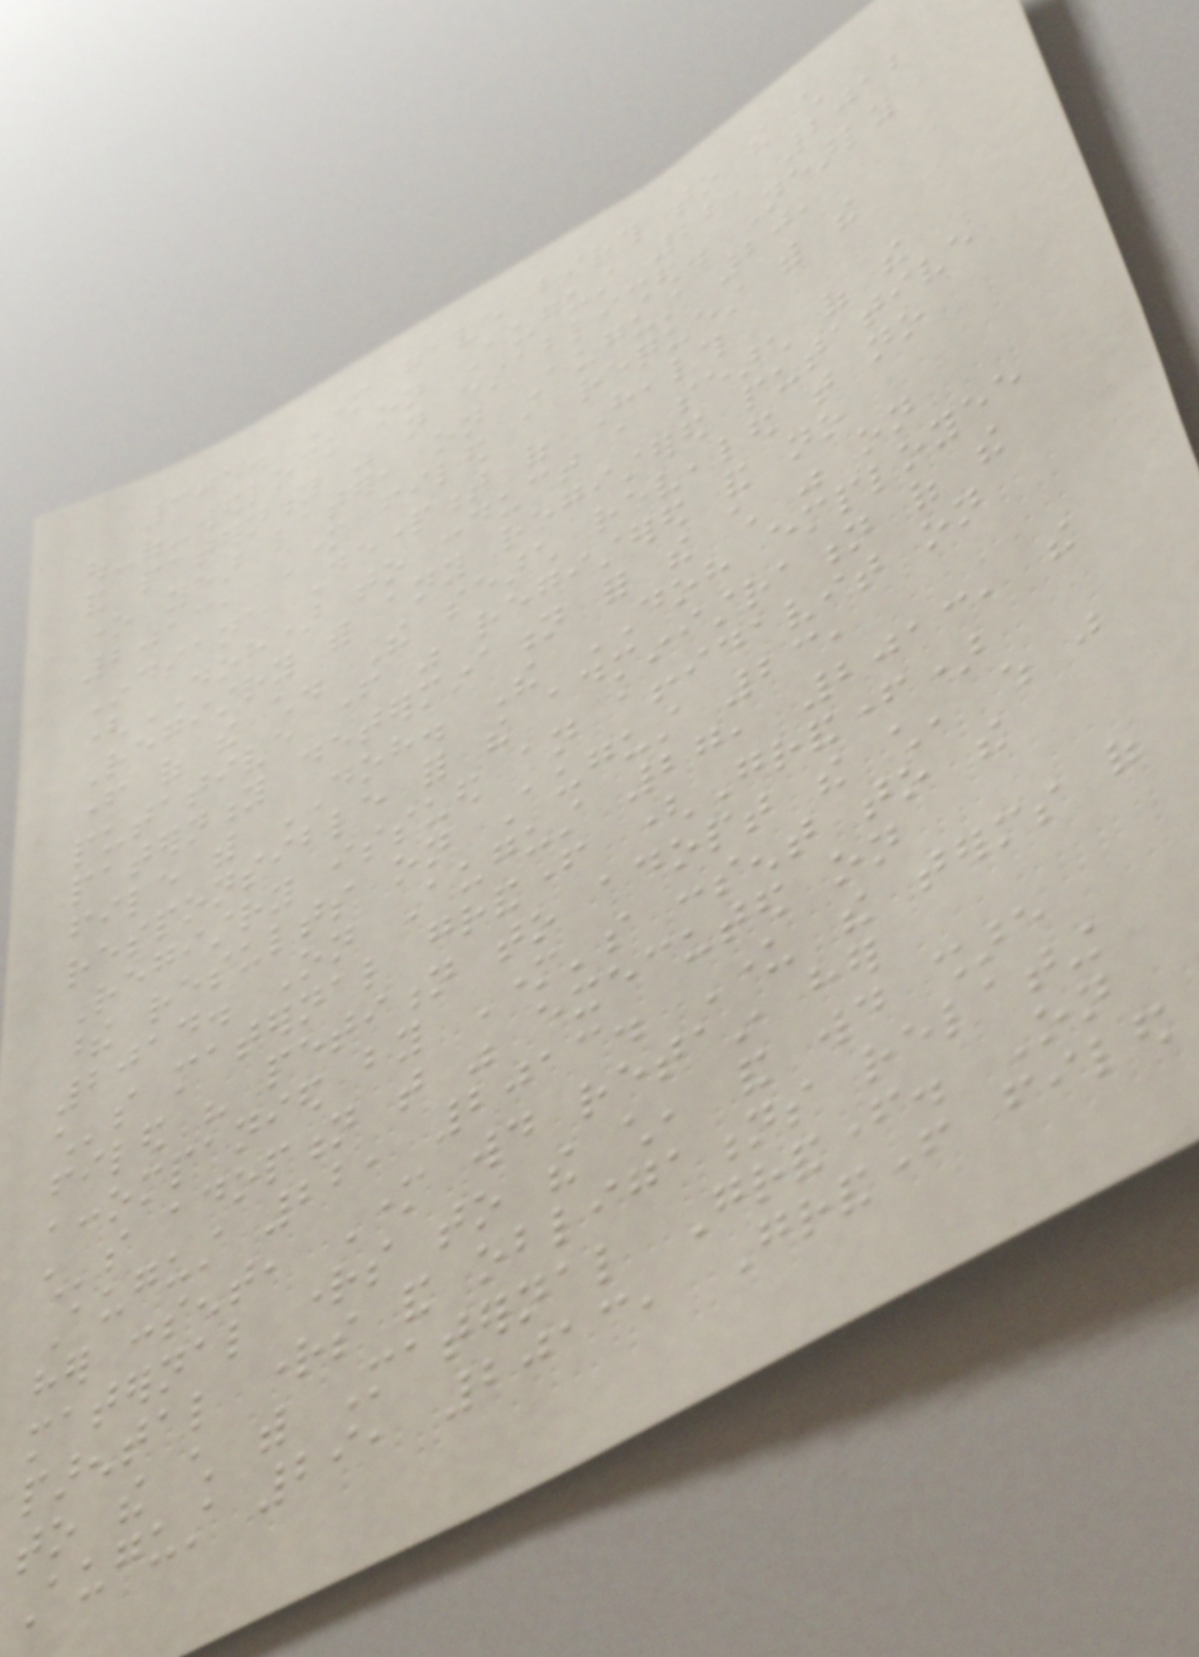304. Mother gave birth to the child
out-of-wedlock on August 22, 2012
and paternity was not established. Nearly
one year later, on August 20,
2013, Mother filed a request with the
Indiana Department of Health
(DOH) to conduct a search of the
Registry for any registered putative
father of the child. The search revealed that no
putative father was registered and no
paternity determination for the child was on
file with DOH. The DOH employee
responsible for the administration of the
Registry issued an affidavit on
these results on August 23,
2014. On August 27, 2013, the
child's maternal grandfather (Grandfather)
filed his petition to adopt the child, which was
accompanied by Mother's consent to the
child's adoption that was executed on
August 22, 2013. Under the terms of
her consent, Mother would retain her
maternal rights to the child, and would share
parental rights and obligations relating
to the child with Maternal Grandfather. On
August 29, 2013, Grandfather filed
